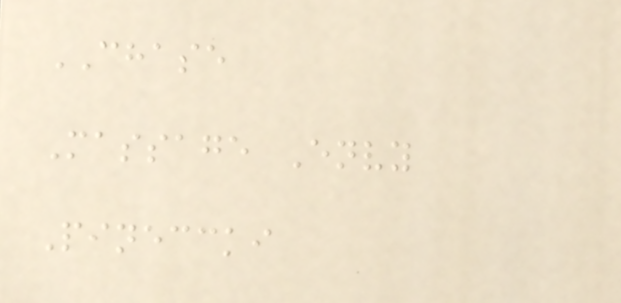CHASE
Massage Envy
Pineccki
